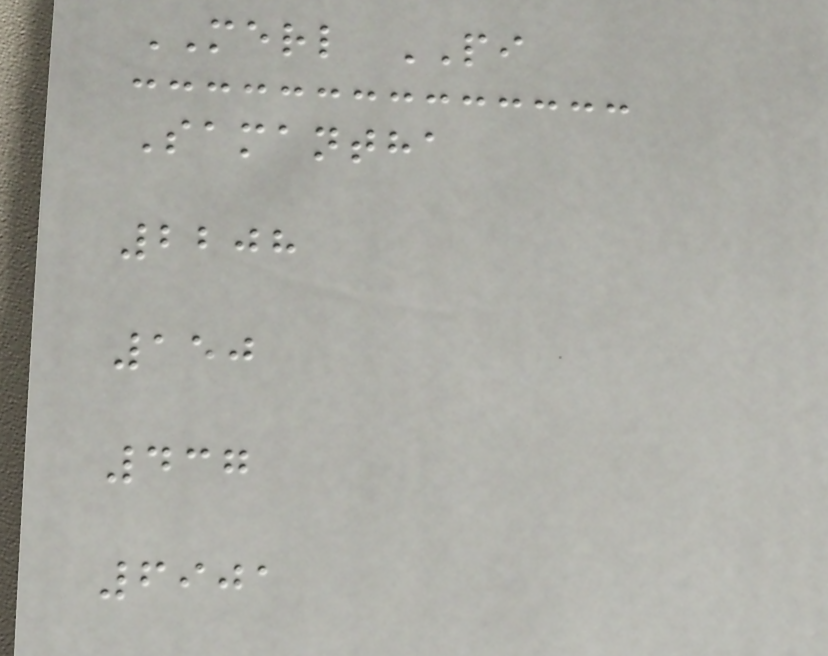MERL PI
Samantha
2208
150
437
6901
